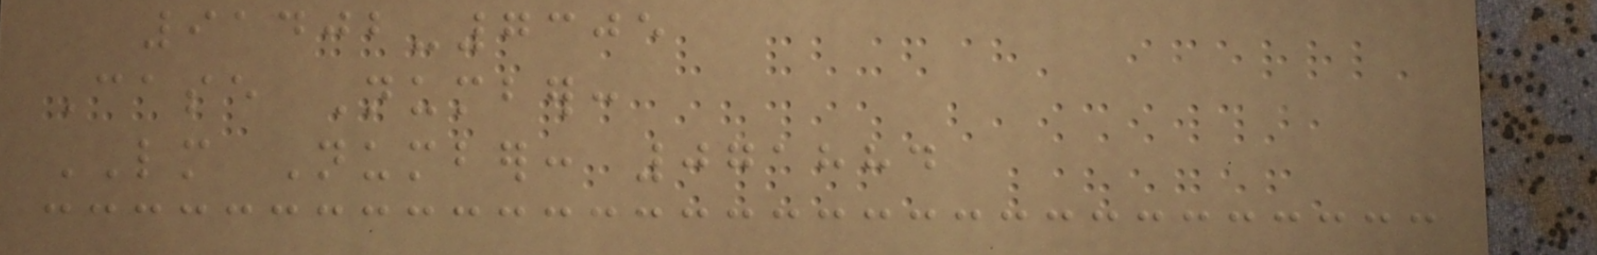91402-7305
Case Number:
LM Number: 071884
